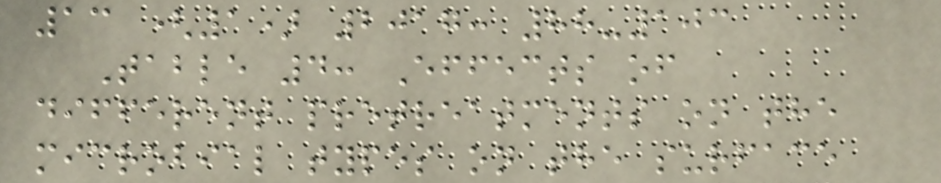13 (1) 2017: 88-103
Table 4: Effects of
different pretreatments on the
microbial types on the surface
